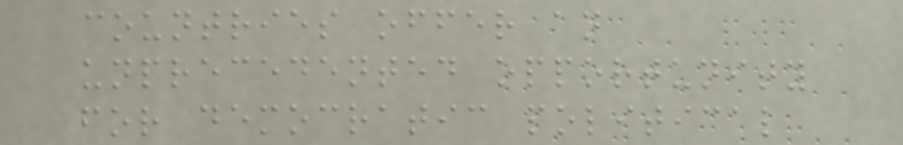countries offer an
unprecedented opportunity
for democratic political
